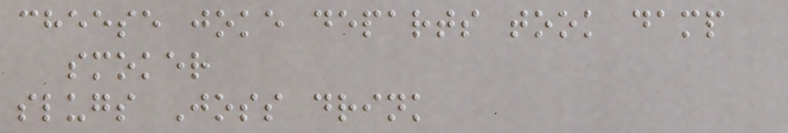cheese joke departs took damp
smoker
slugs Joss drink
